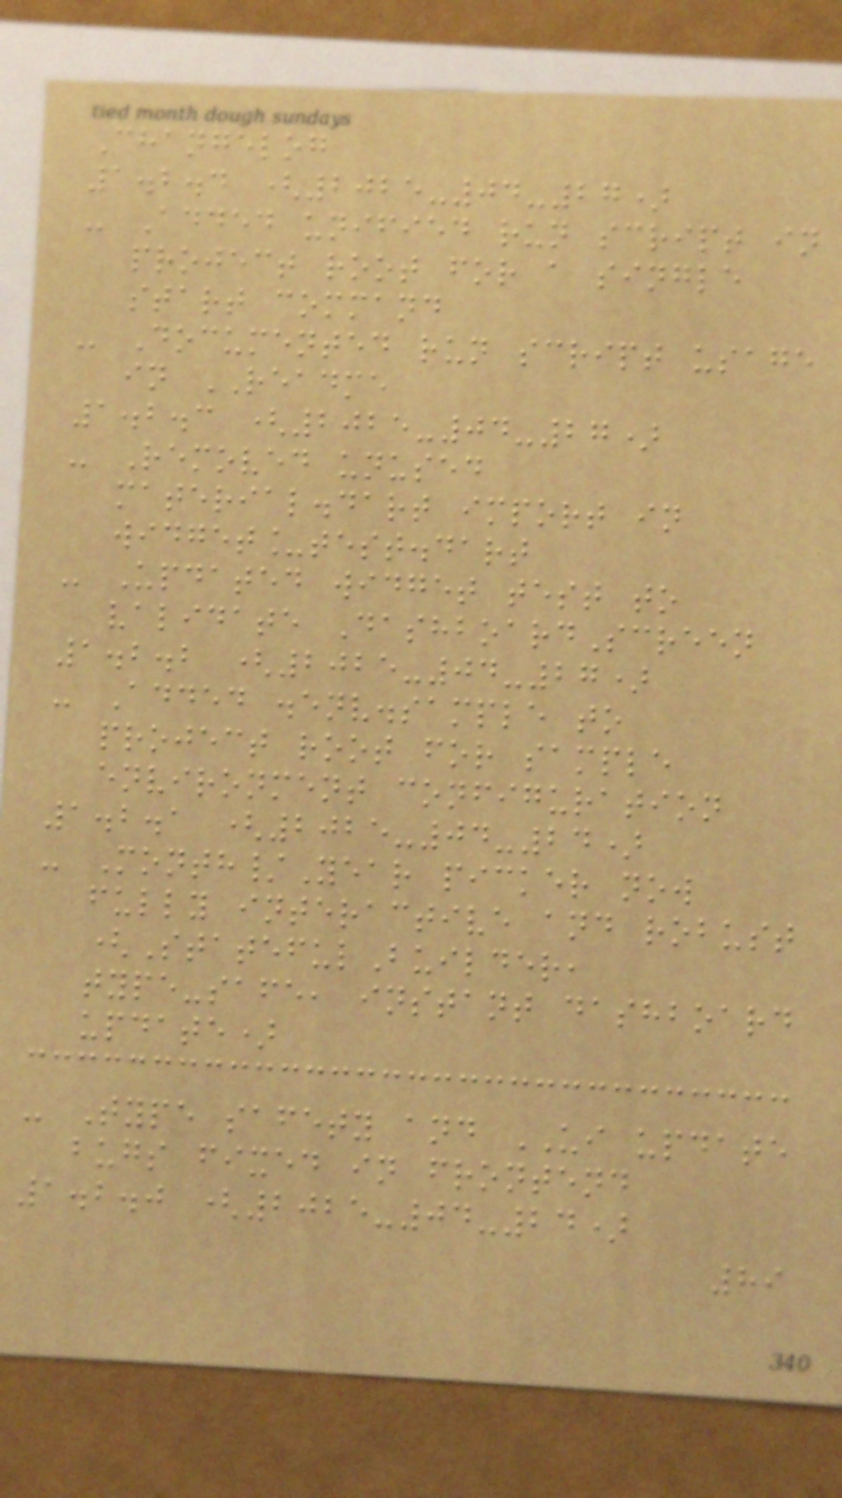Changelog
1.2.4 (2025-04-27)
- Added unified run script in
project root for a single
start command
- Documented run script usage
in README
1.2.3 (2025-04-27)
- Removed unused
material.dart import in
widget_test.dart
- Updated widget test to
validate DashboardScreen
1.2.2 (2025-04-27)
- Added .env.sample to
project root for sample
environment configuration
1.2.1 (2025-04-24)
- Month/Year picker now
fully interactive and robust
(StatefulBuilder,
type-safe, instant dashboard
update)
- Type safety and UI update
bugs fixed in frontend
1.2.0 (2025-04-24)
89
